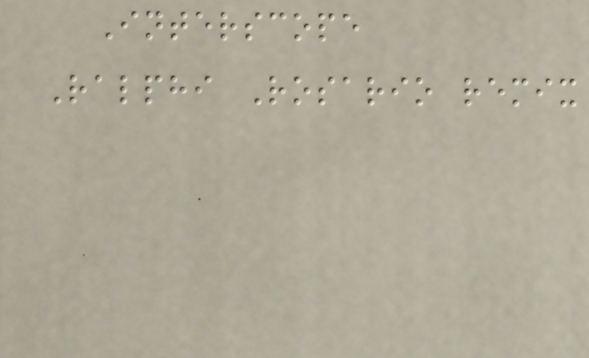Interscope
Ralphi Rosario remix
